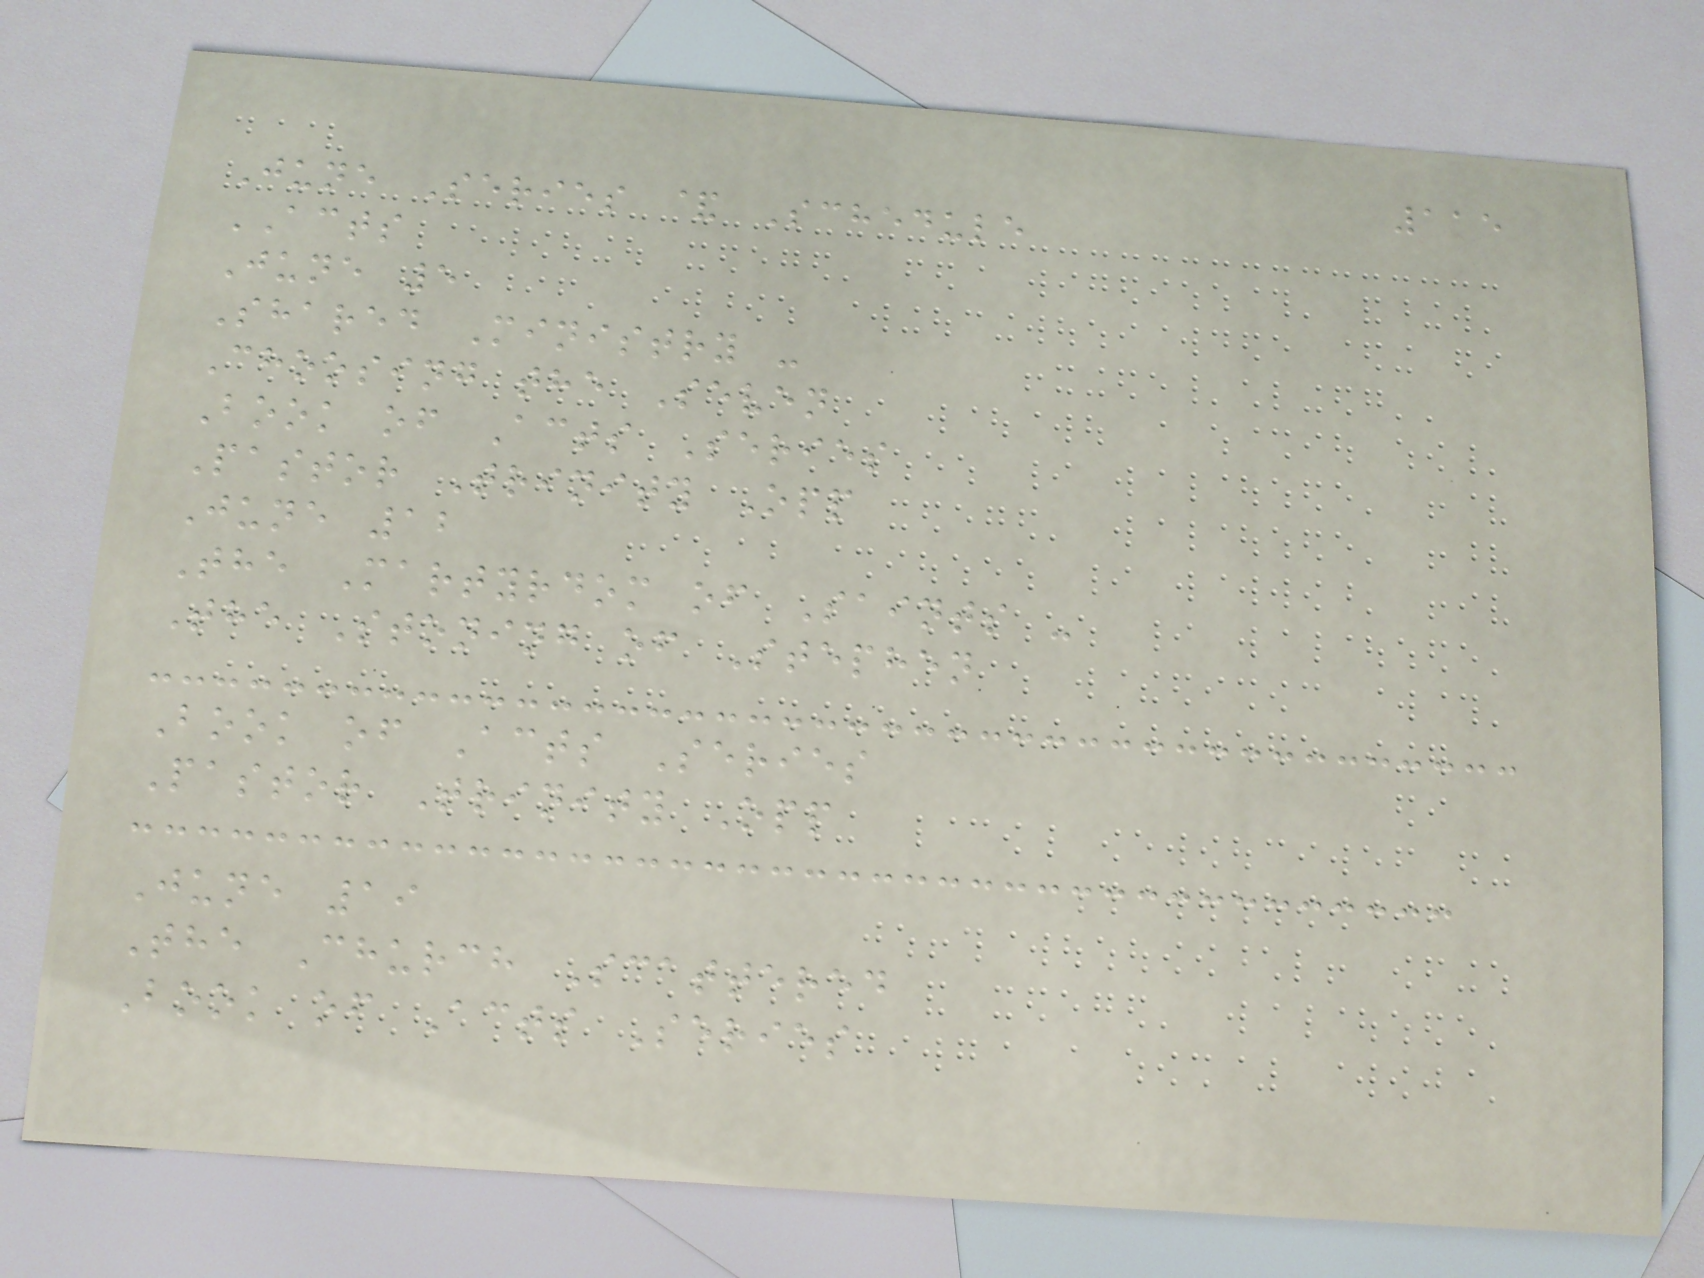115
June Series & Schedule
ACTS
June 5
Shared Ministry -
Choosing the Seven
Book of Acts Series
Pastor Trinity Opp
June 12
The Martyrdom of Saints -
The Stoning of Stephen
Book of Acts Series
Pastor Trinity Opp
June 19
The Church Scattered
Book of Acts Series
